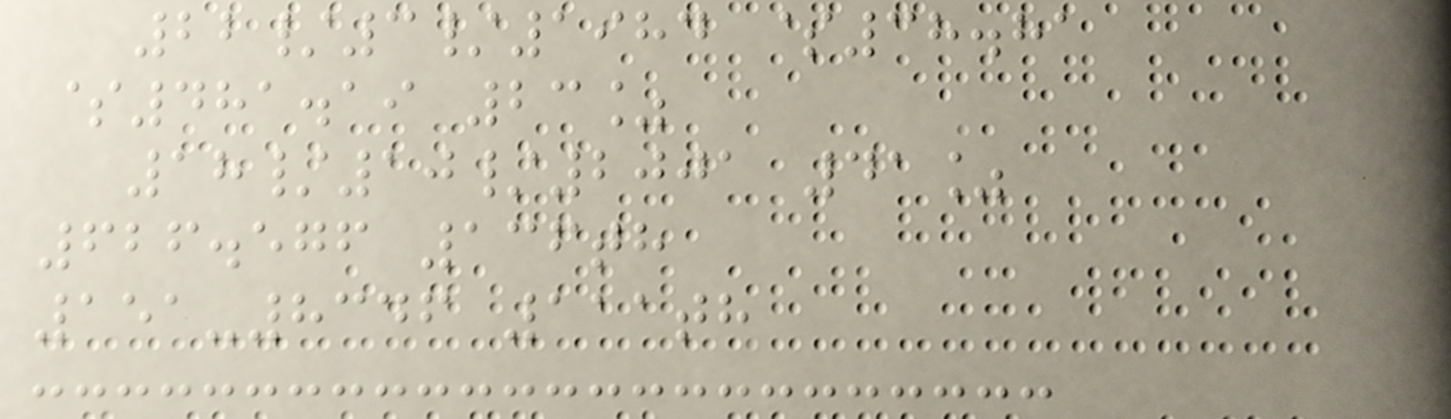22/3/1984 $38.81
$481.19 23%
18/10/2001 41%
626.576 136th
151-8346 111th
